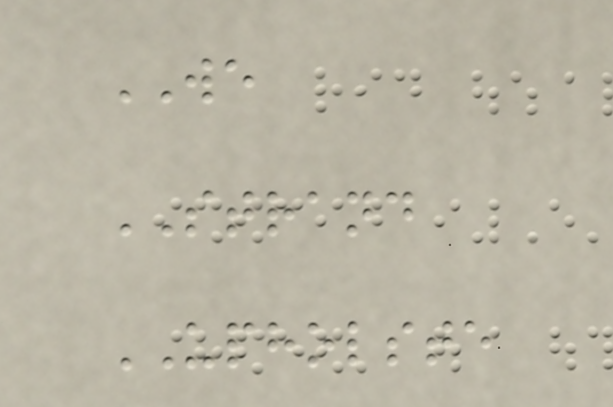WE
STRAND
UPHOLSTE
